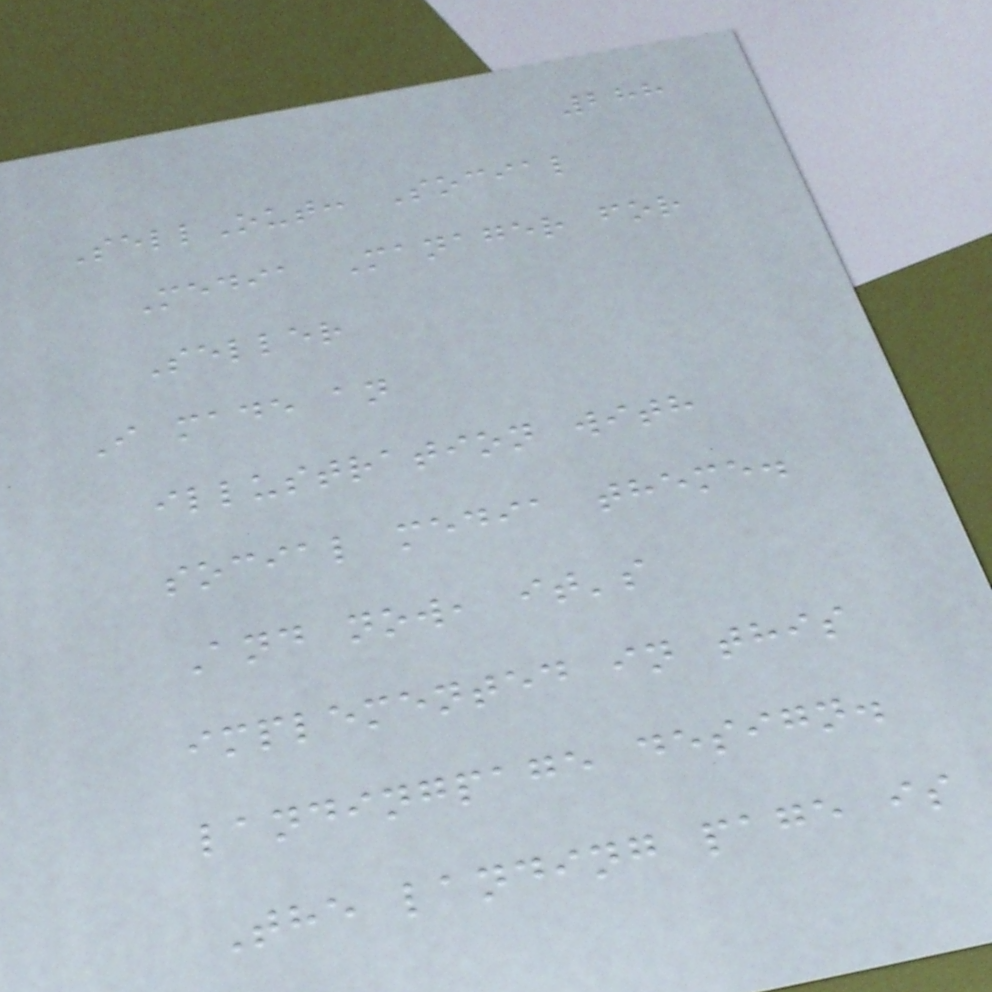288
SellOut: Social
Media Manager for
Seller
I made an
illustration with
social media theme.
And now, it's
implemented in this
landingpage design.
The landing page is
